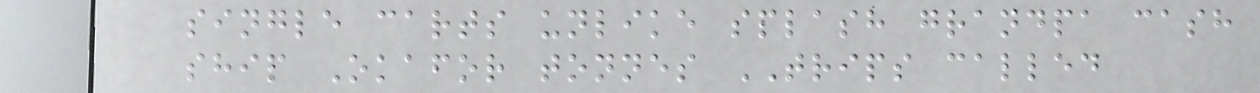single carts unlike splash grandpa cash
ship Okafor tonnes TRIPS called
